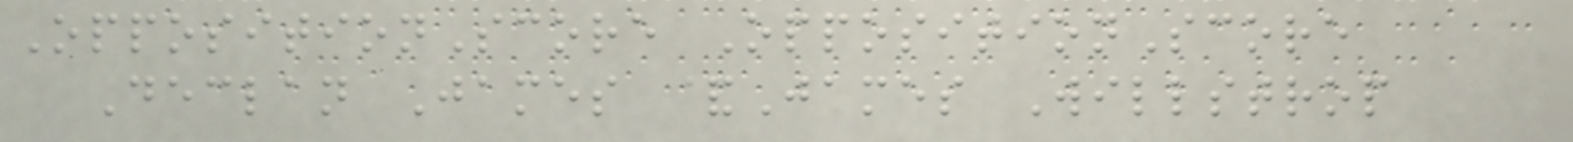OppositionScore OppositionScore
Declan James &James Willstrop
